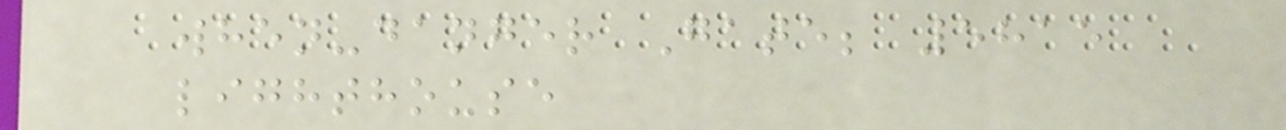when-danger Gate; 5815
lighthouse
